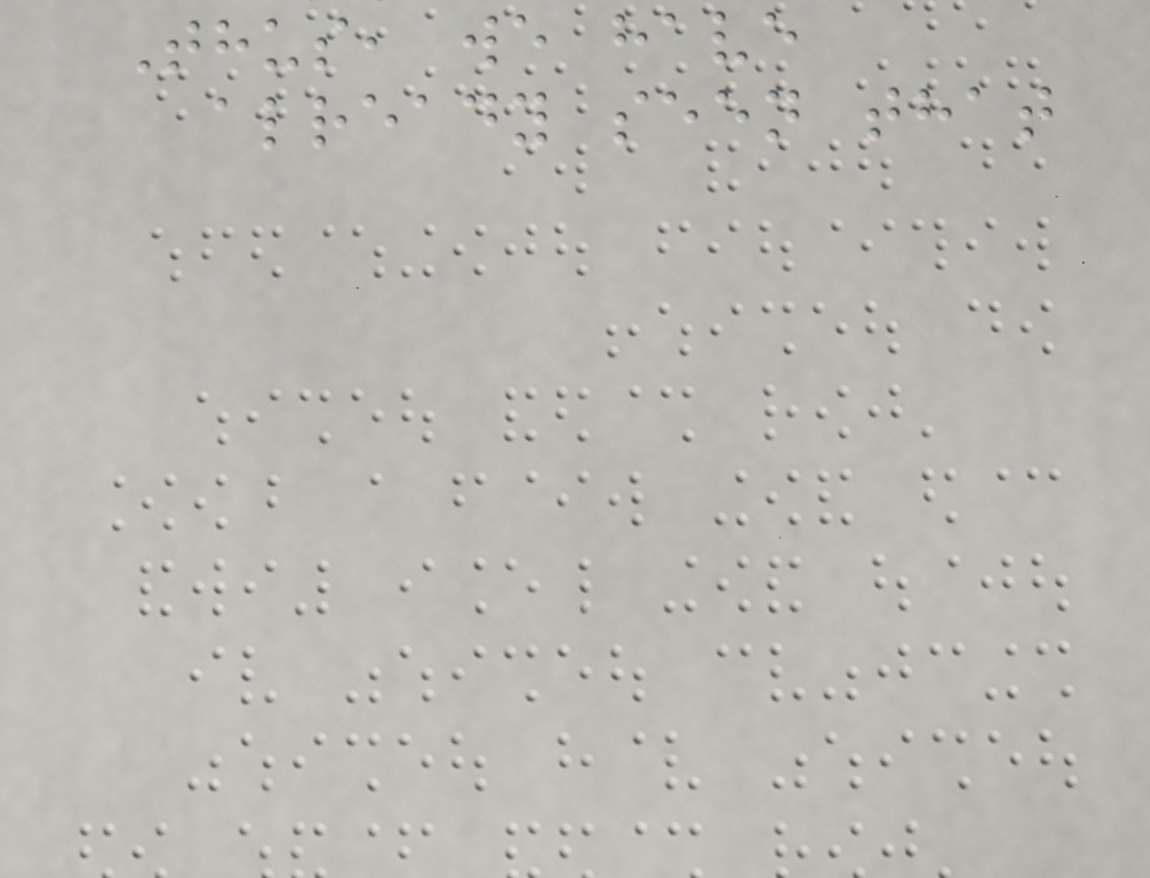Thus, we have
already seen that
